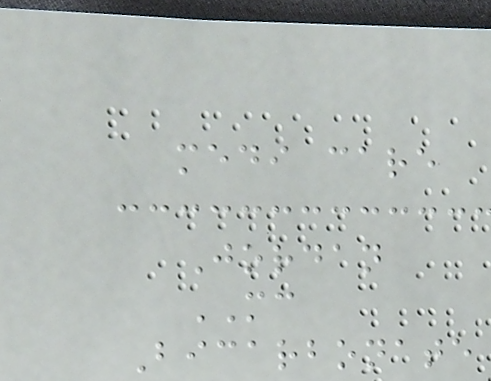medi care
Jordan
MC
Bicarbonate
